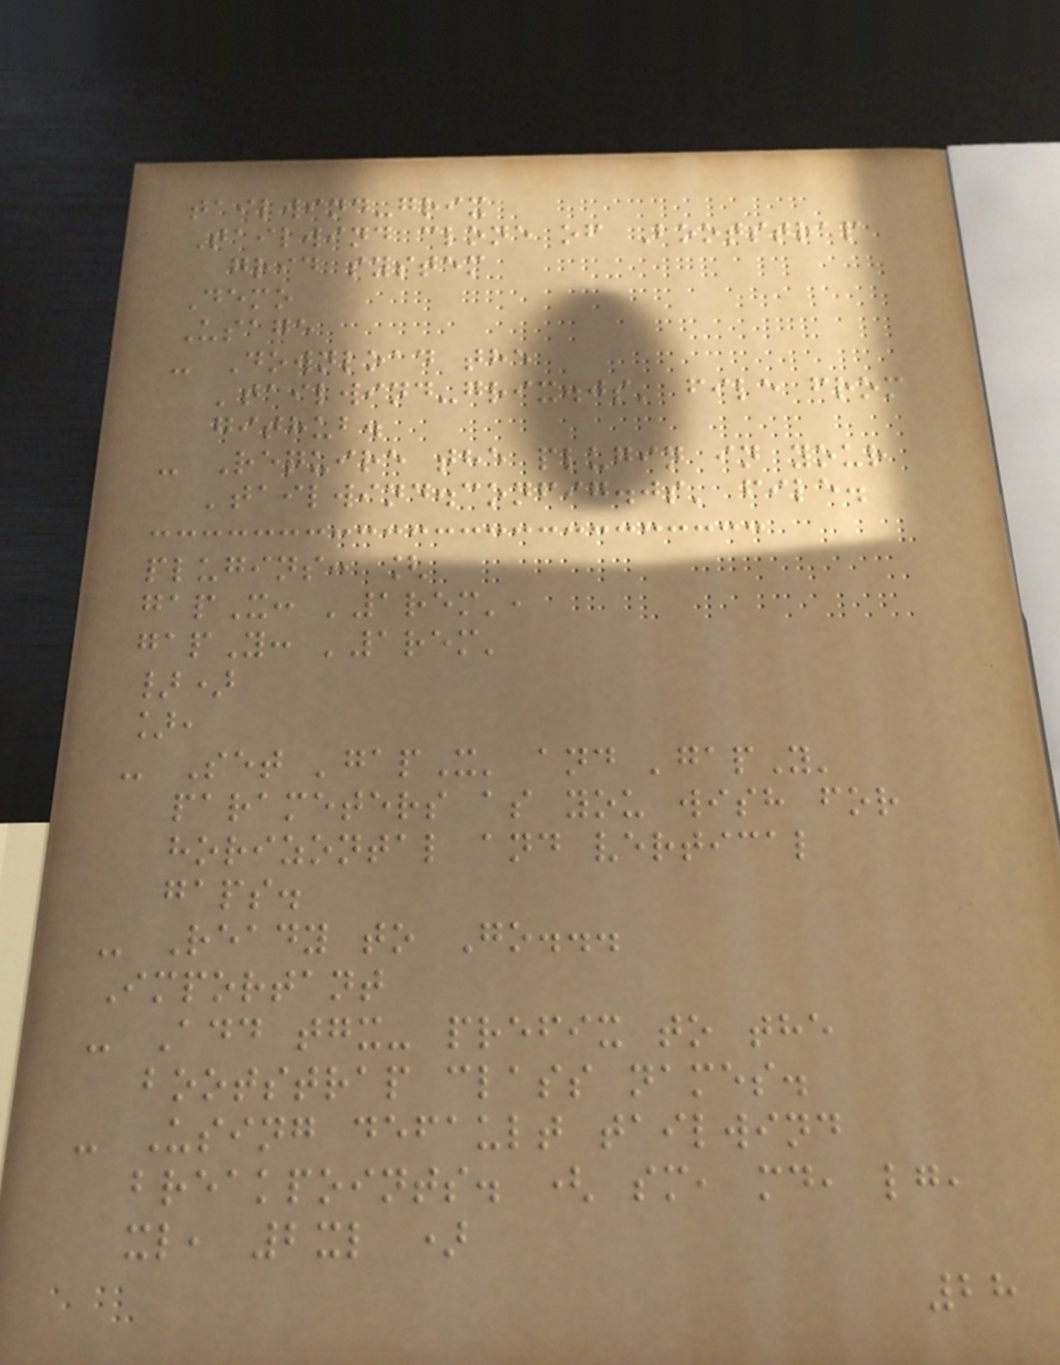tailwind-grix
Tailwind clone of Bootstrap
grid system
Demo
Usage
- Download the
'tailwind-grix.js' file from
github.
- Require the plugin in your
'tailwind.config.js' file.
plugins: [
gapX: '1rem',
gapY: '1rem'
})
],
- Set 'gapX' and 'gapY'
parameters as you wish for
horizontal and vertical
gaps.
- Ready to Go...
Important
- Add tgx- prefix to the
bootstrap class names.
- Using default tailwind
breakpoints. ( sm, md, lg,
xl, 2xl )
28
